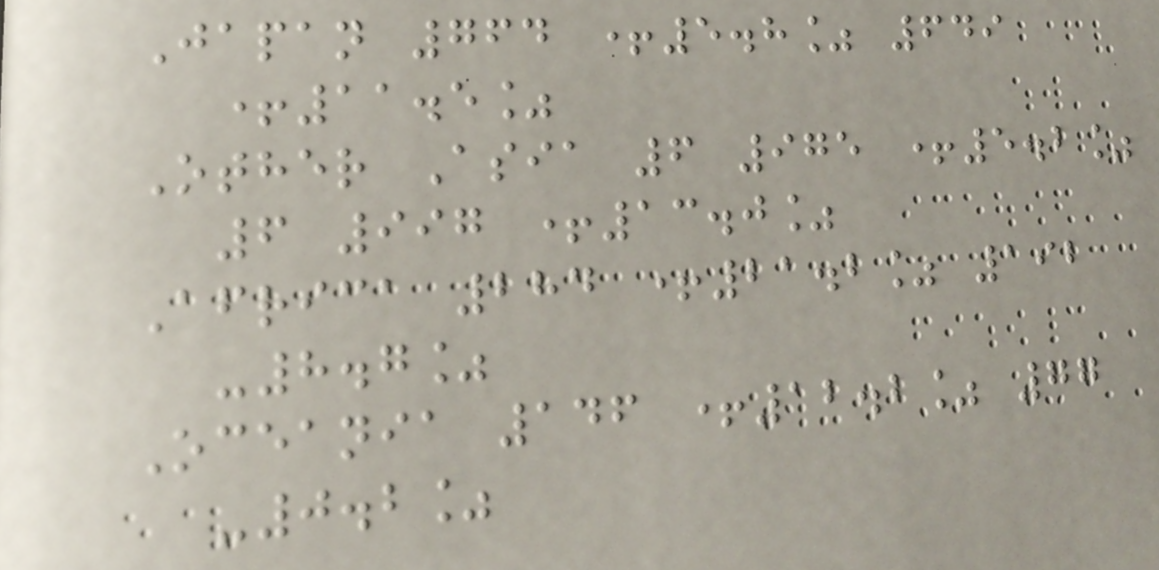Japan 764 +5.8% 649
+11.5%
Other Asia 6 975 +5.2%
6 997 +13.0%
Africa 284 +21.2% 192
-8.7%
Oceania 146 +12.2% 77
-0.2%
